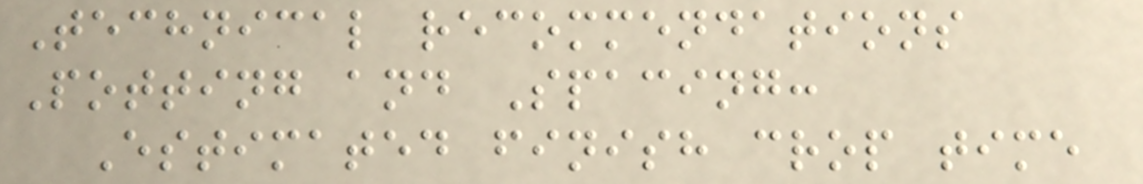Technical recommendations
Potting and Spacing:
Estimated finish crop time
